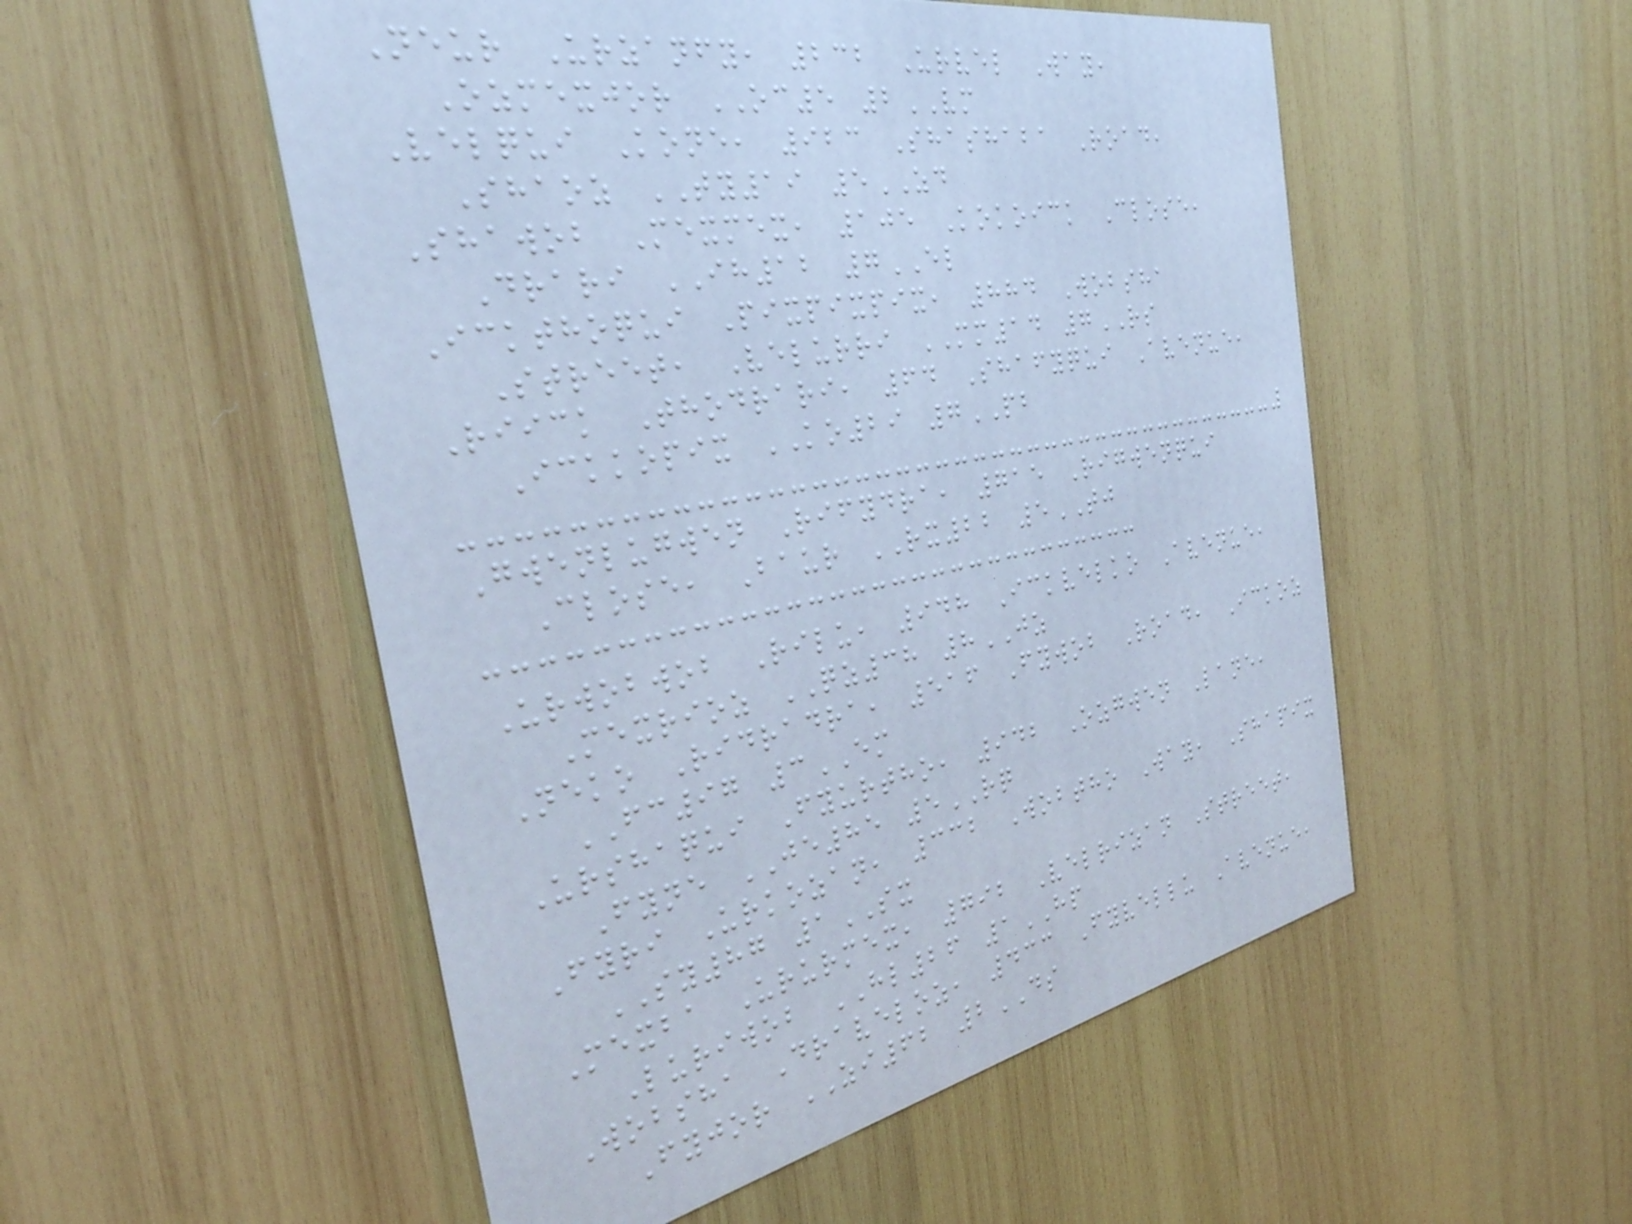Neur Urzanfy, 232 Urvel Way,
Ozmexjor OC5 2VM
Velqui Kone, 923 Shashaba Road,
Shaoz TY19 5ZD
Shawob Mexmex, 105 Kokoick Close,
Drari IH12 7EL
Ickthoqui Pixpixpix, 884 Wobsha
Street, Velurri MM14 7RS
Riick Thodrari, 64 Shafyqui Avenue,
Ickkopix KO29 7PB
Gwenlugwen Rifydra, 715 Rigwenqui
Close, Baur RX22 5TJ
Urwobwob Rilu, 948 Ickvelko Avenue,
Mexrioz QZ38 8JZ
Neko Ridradra, 516 Fywob Road, Ickoz
FC97 3EM
Urshaqui Fyurtho, 942 Ozgwen Lane,
Fyne JE85 5RQ
Fyri Urkozan, 332 Wobtho Way, Shapix
SY87 1SX
Mexba Ururmex, 792 Velrizan Street,
Luriwob HL26 1HP
Wobsha Draveloz, 433 Fyvellu Avenue,
Fyjor ZI62 2DS
